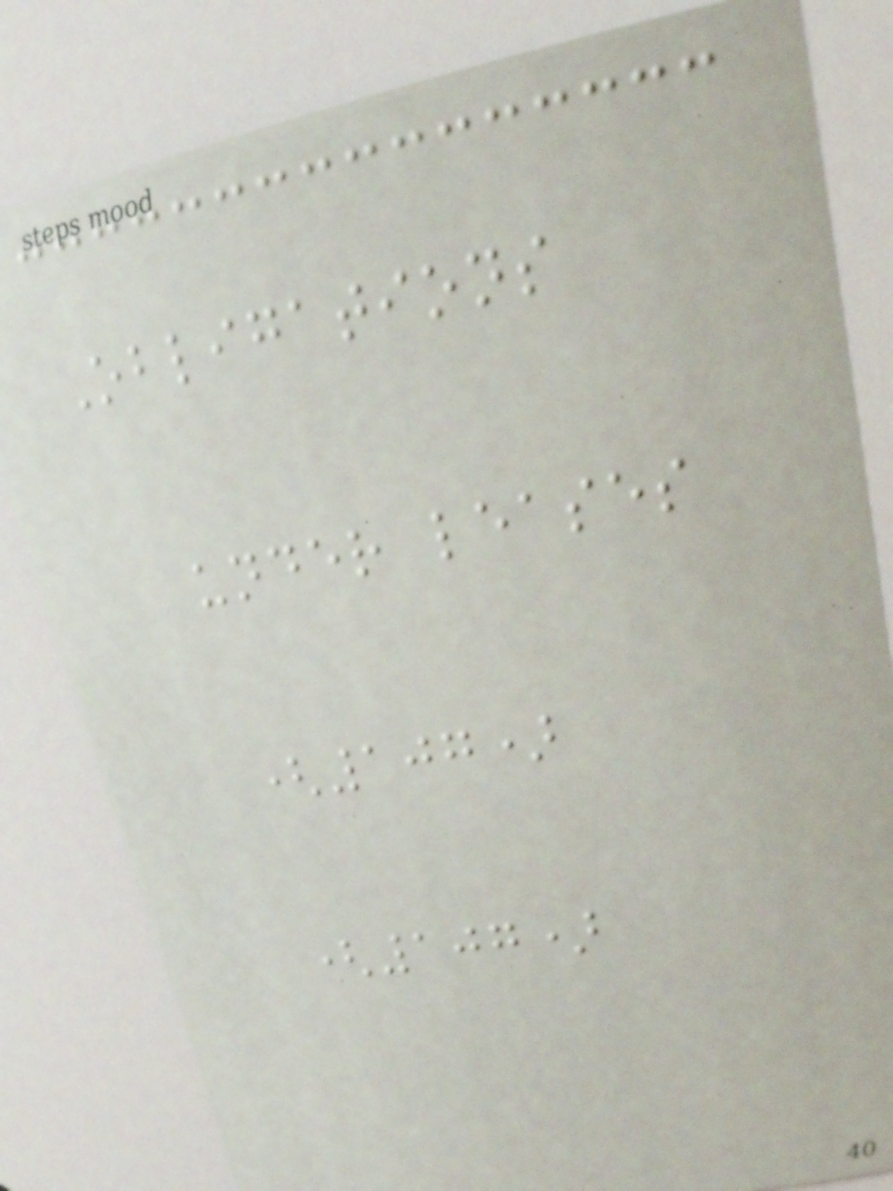Obligations
under leases
(107)
(107)
